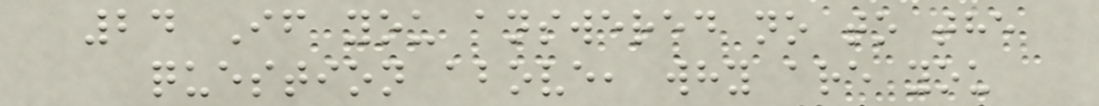24 If you answered no to the
question above, why are you
